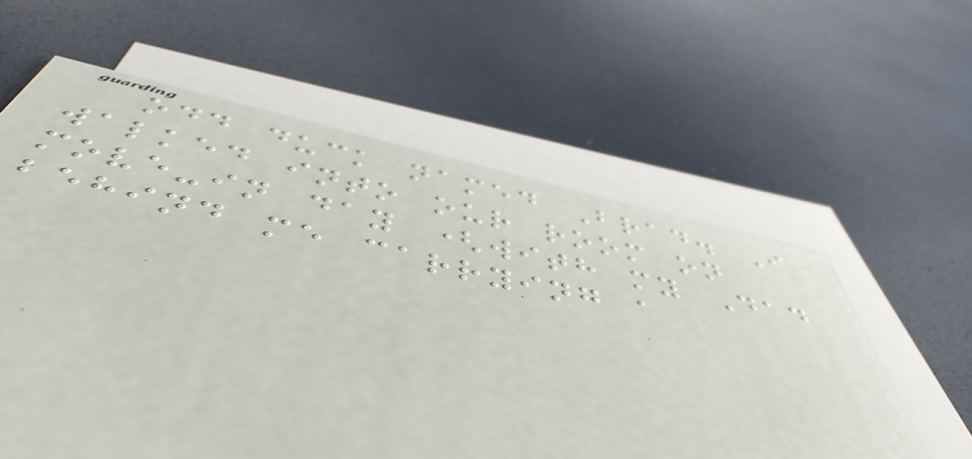odd duck named Brad. I
walked into our room on
move-in day (with my Dad
behind me carrying a
